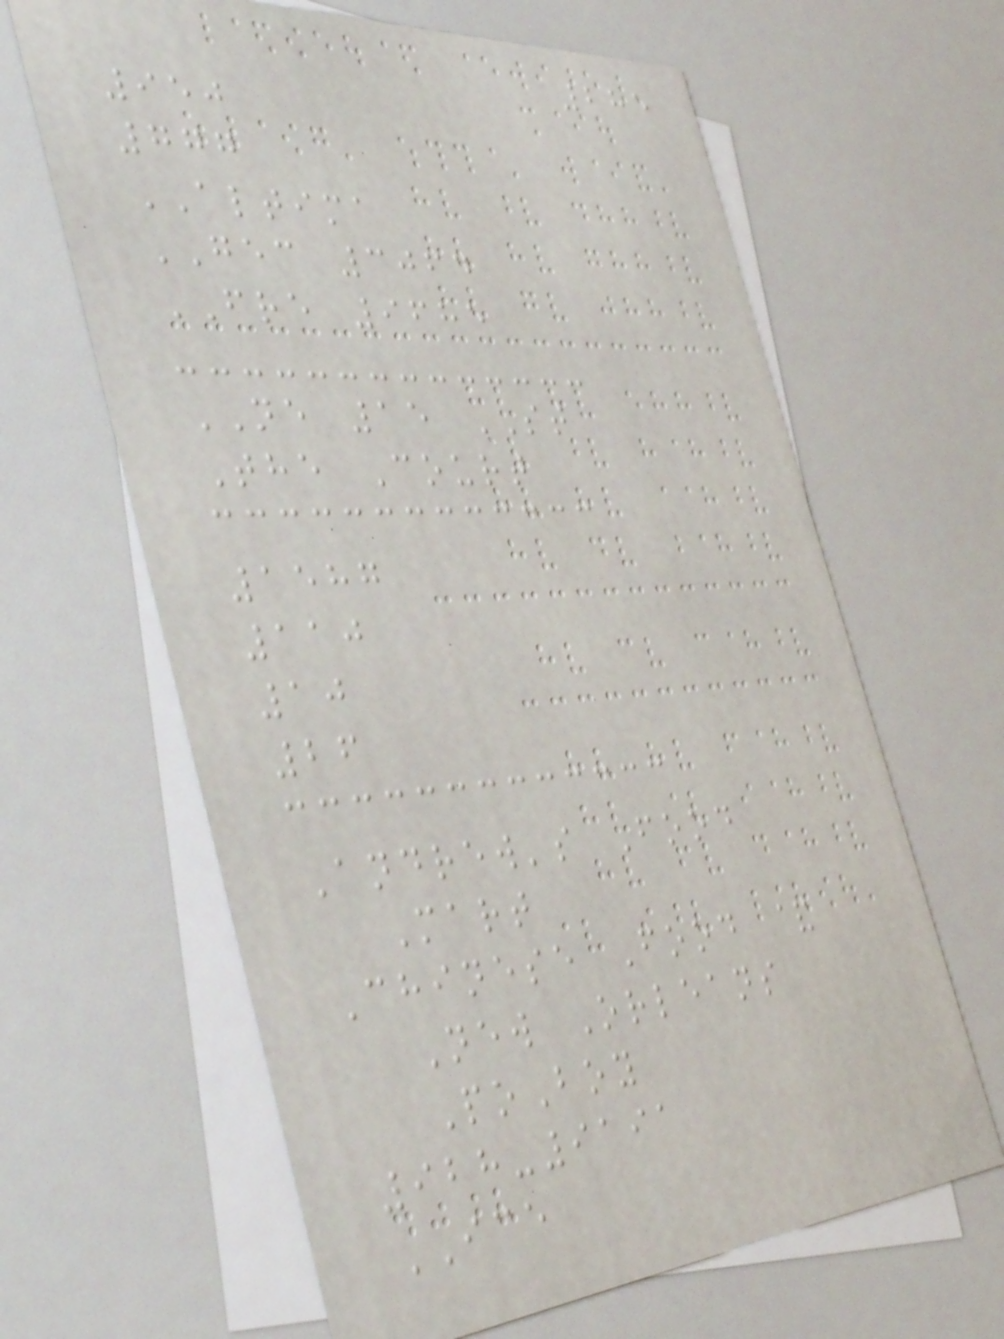285
950
777
ALTIMA
GEC 3064
FRE 9685
NE 15 ST
The Court
1587
110
10
26
Andrew's Food
Mart
Chinese Food &
New Orleans
PoBoy
928-9191
ICE
